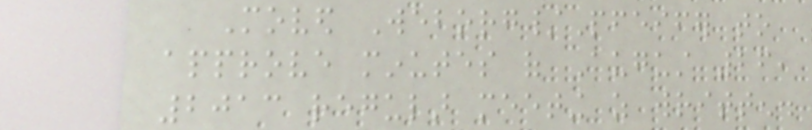Moved Weborg/Pfeifer to
approve minutes of August 26,
2013 regular meeting as written.
